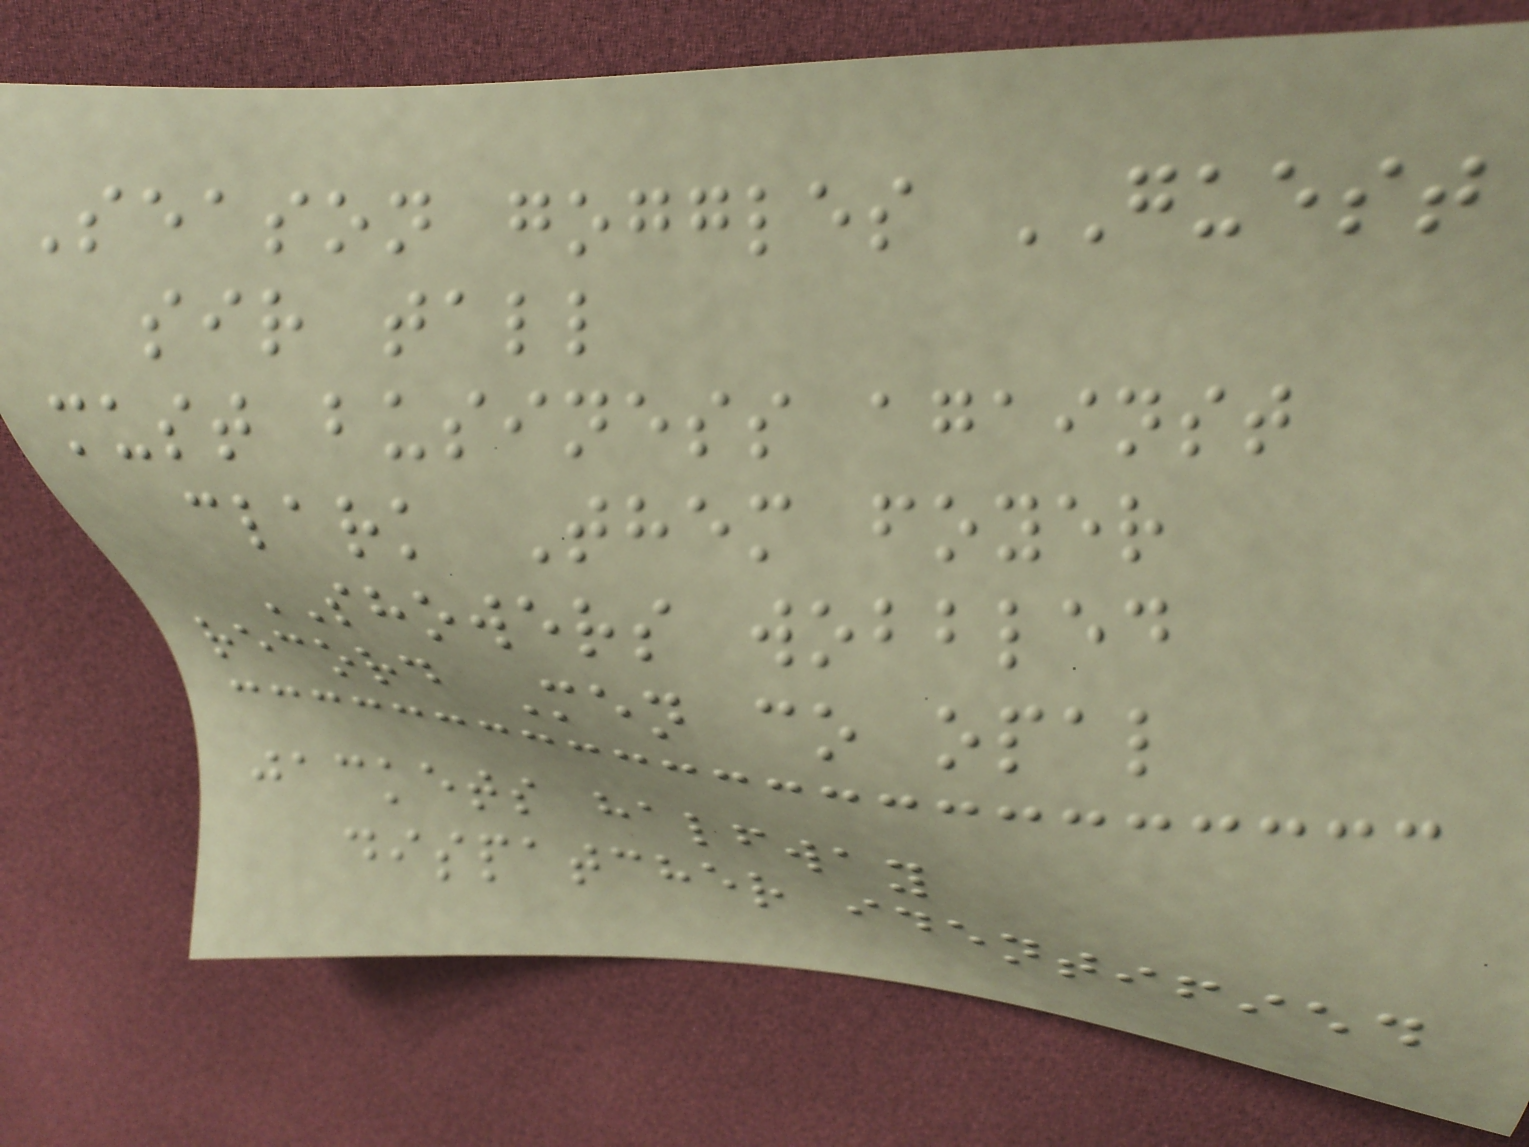Season goggles GUEST
sir tall
must business against
clark Them foyer
SHOWERS wobbled
record Men co opal
jackets halfway
dispatcher identified
